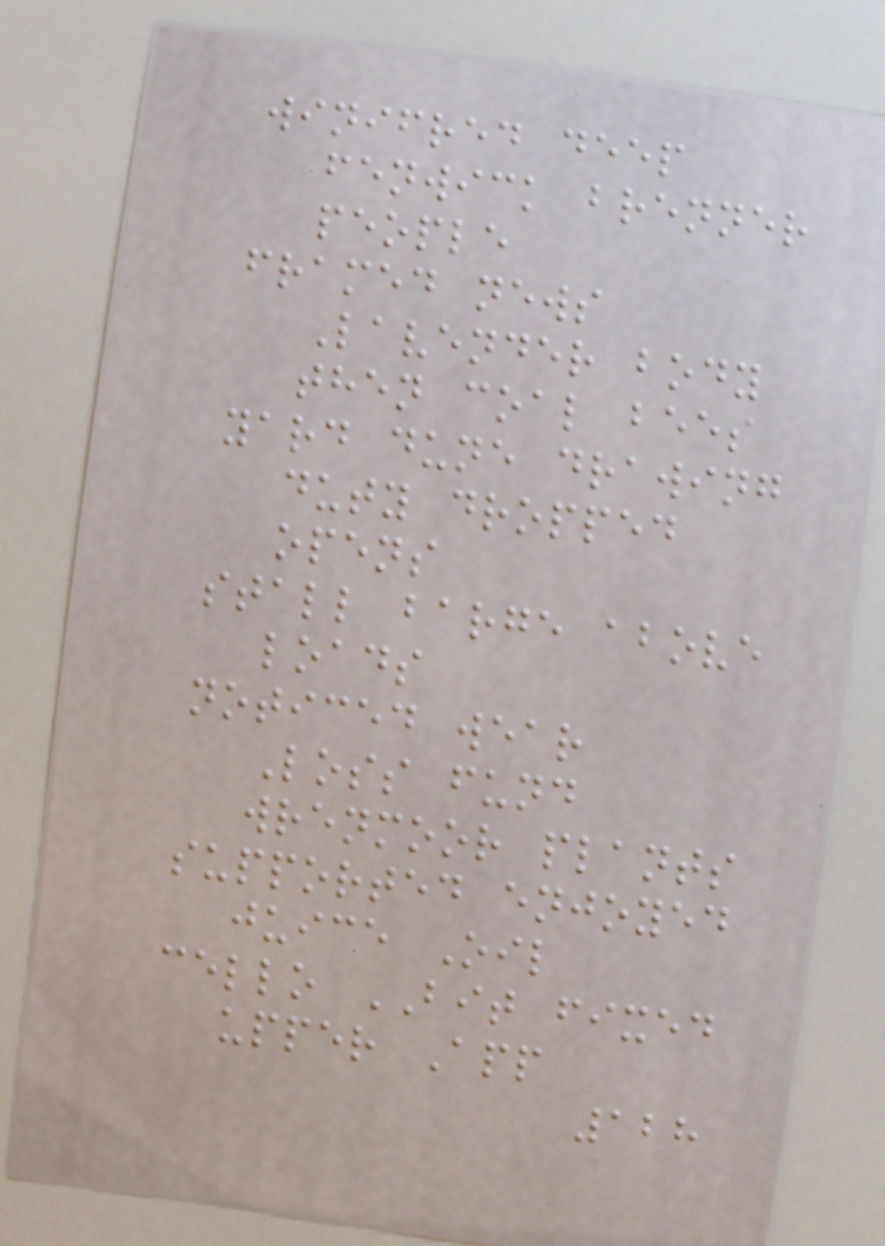winifred deep
fenwick brenner
people
framed news
Lavender body
then coal bees
yard dune drawing
duty dropped
opens
stall barge above
loads
noticed wear
Loss fund
wrenmoor plants
supported enjoyed
juice Oil
cello BIT fixed
upper App
128
